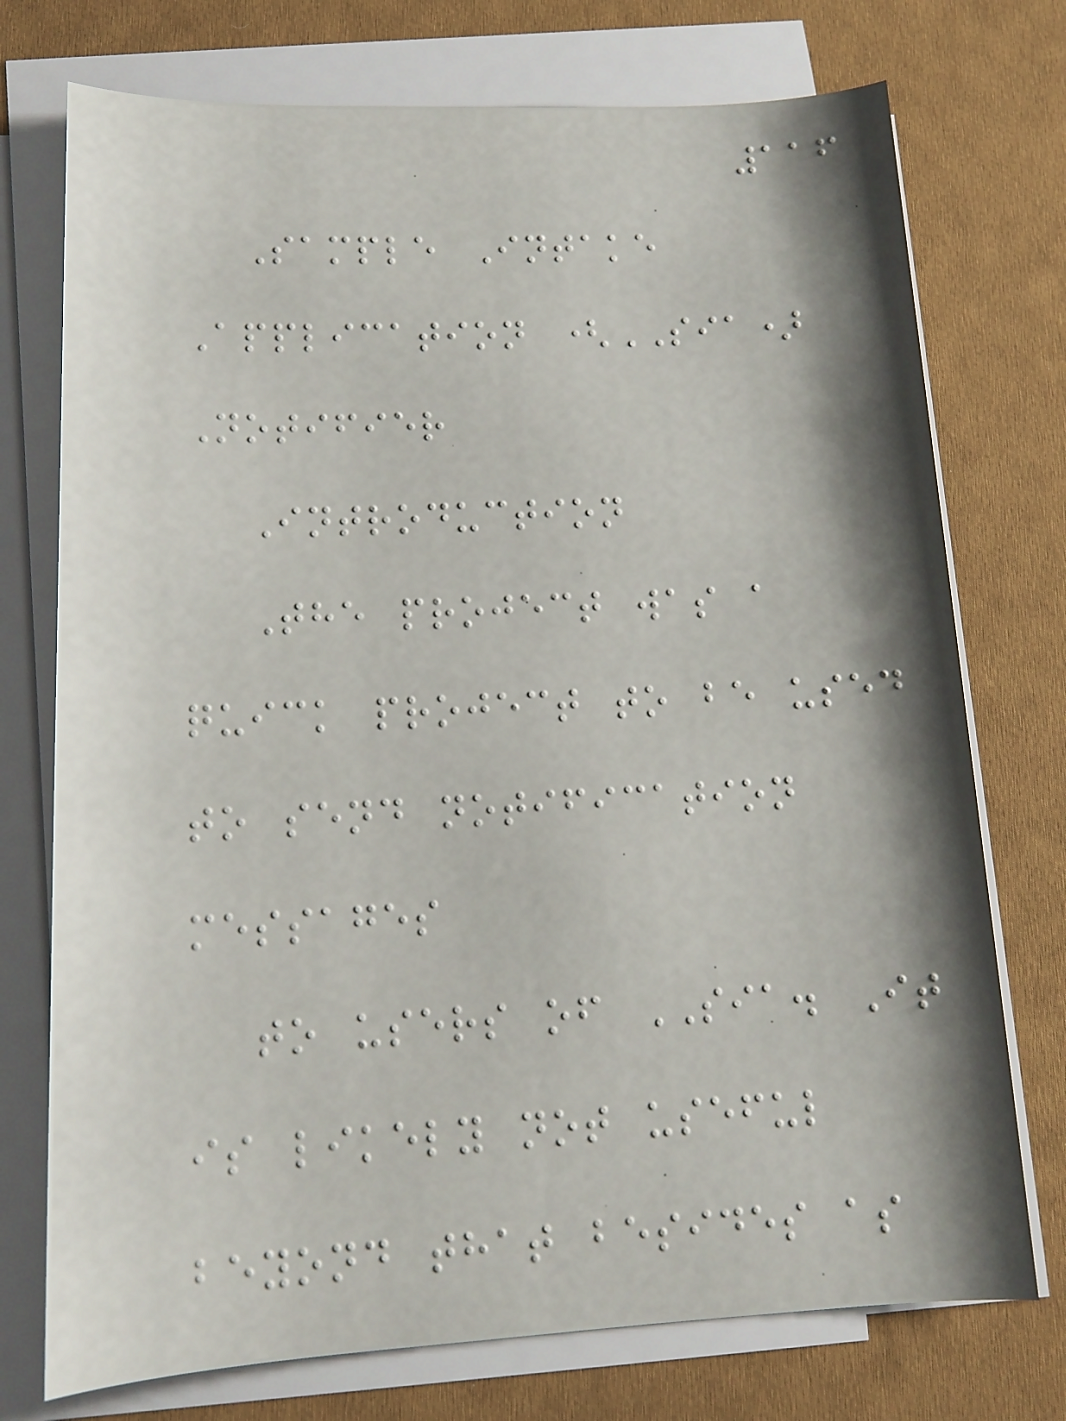116
Sample Intake
Application (SIA)
Notifier
Introduction
The project was a
quick project to be used
to send notification
messages
to users of SIA. It
is likely not useful
beyond that besides as
